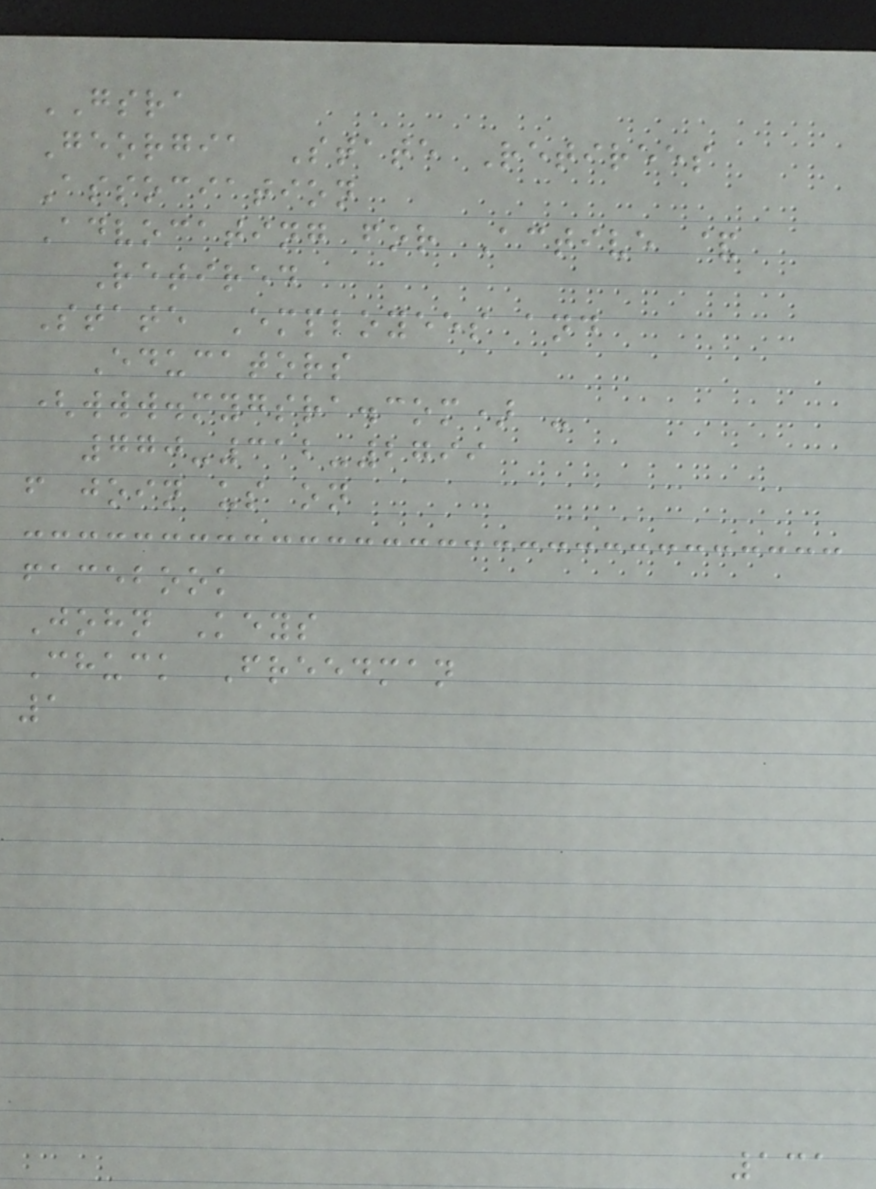GSRA
Georgia State Retirees
Association
Advocating for Active &
Retired
State Employees and
Educators
(www.mygsra.com) -
770-312-2799
f join us on
facebook
John Keys
Chuck Freedman
1
131
